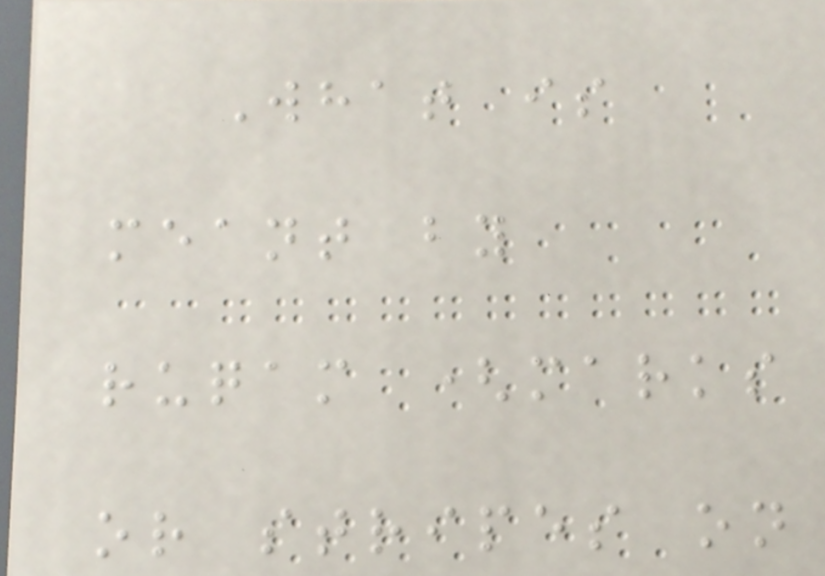What is
meant by
ruqam (marks
or stripes on
